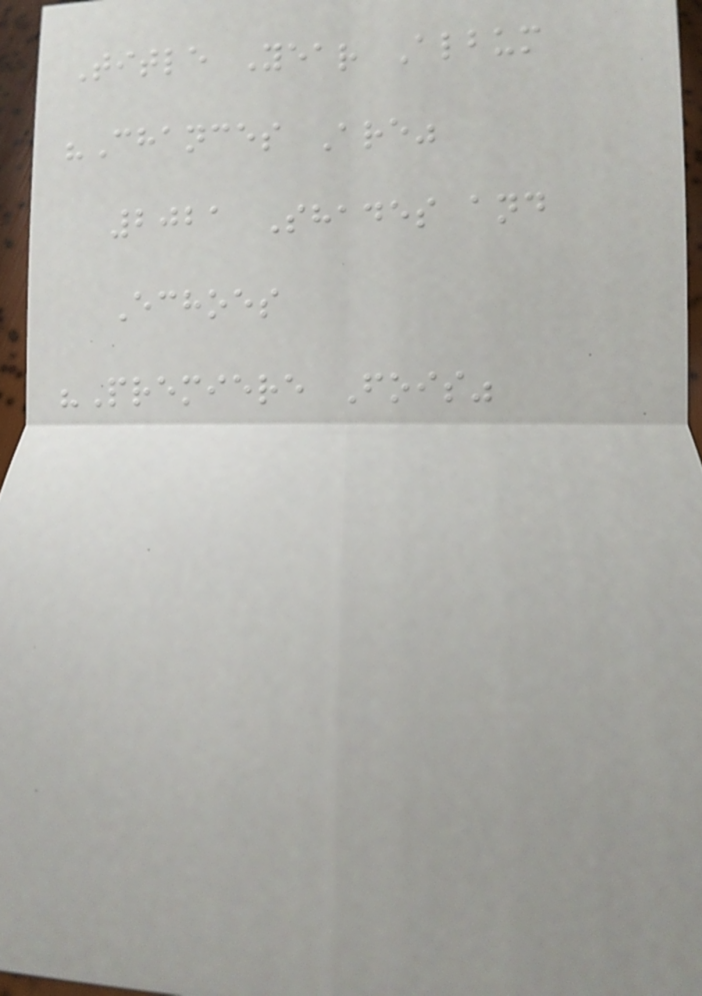Title Year Album
"Chances Are"
2021 Shades and
Echoes
"Premiere Fois"
